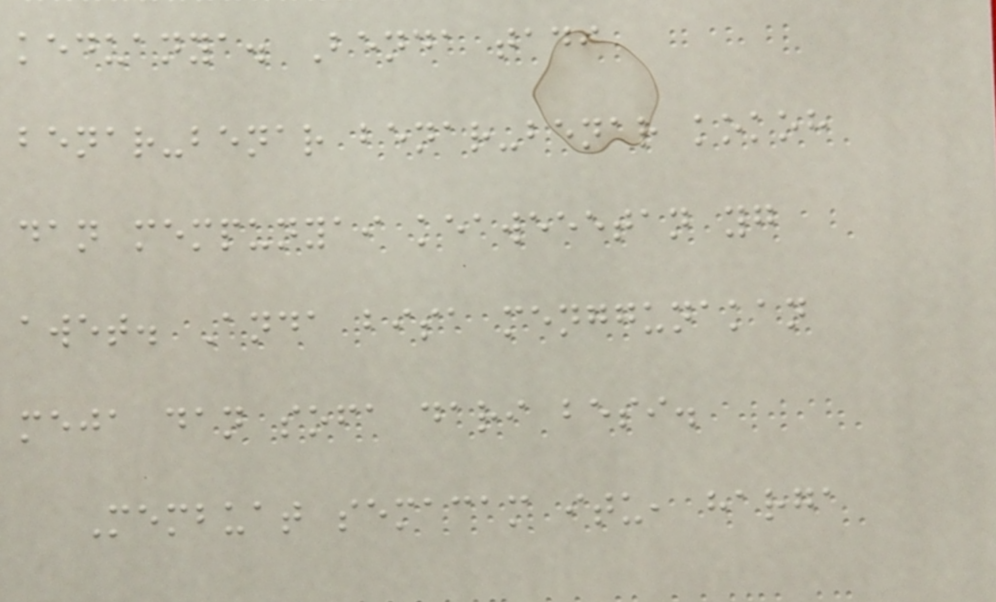keduanya. Benda tadi
benar-benar benar-benar kokoh
dan mempunyai keaweeetan yg
awet. Anda bisa menggunakan
meja dan sofa dari besi.
Membuat semacam itu, harga
